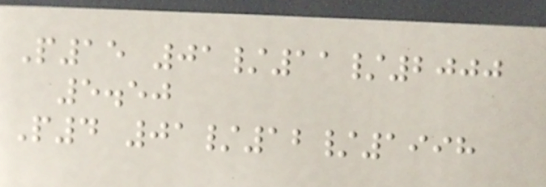P15 01/11/2000
5.50
P4 01/12/1998
